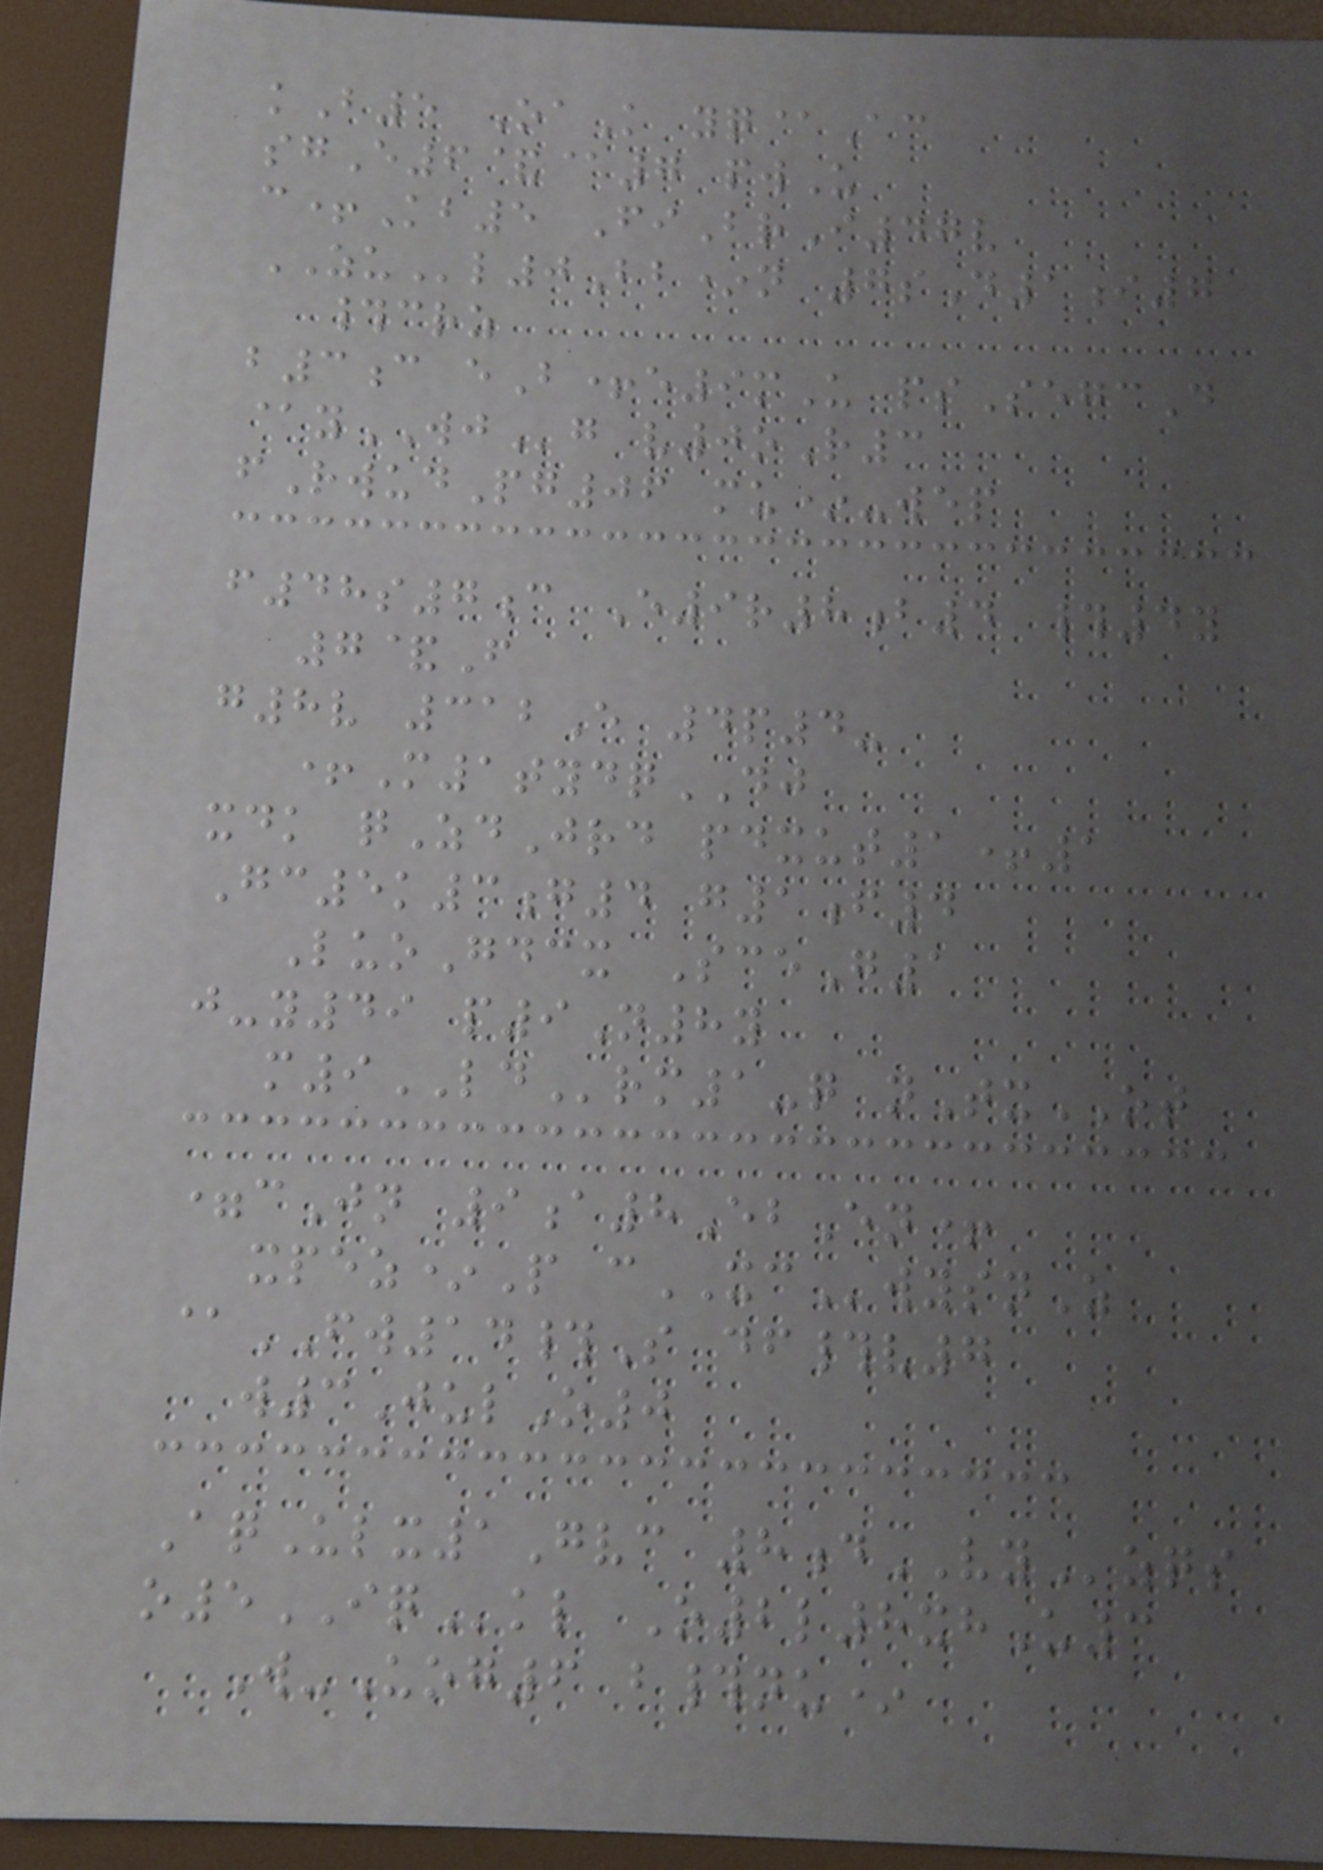kB5 OaK yq@Ac
sgE6&@7 pwU
c+Kb5 FiBrI47v
ZUl0Bb*n 7sD1i7
#crz
b3c eB+e9mU psSegcD
@yWJg v0oR3
fRwudPg06 mu*-wep
f48s7c E9r8b4 #4y
7&F
g8v 312E 4p4-
+M1tydqDJ
xdk qZdJrd pdxut1+1
Gc5k3g4 g1f4
LuoGdcx SceG1
j-y49 p9N8y
m9LDrm1-q nTxOT
=cJn 9a8EbEn+
xpez*P cXCwysnZ
@FW14#S df#v7
w3JulO0
AqUlx1Gvc 8dVYzqs
o5IQkl O2l8xhU3
W-Uog6 b#nu*
